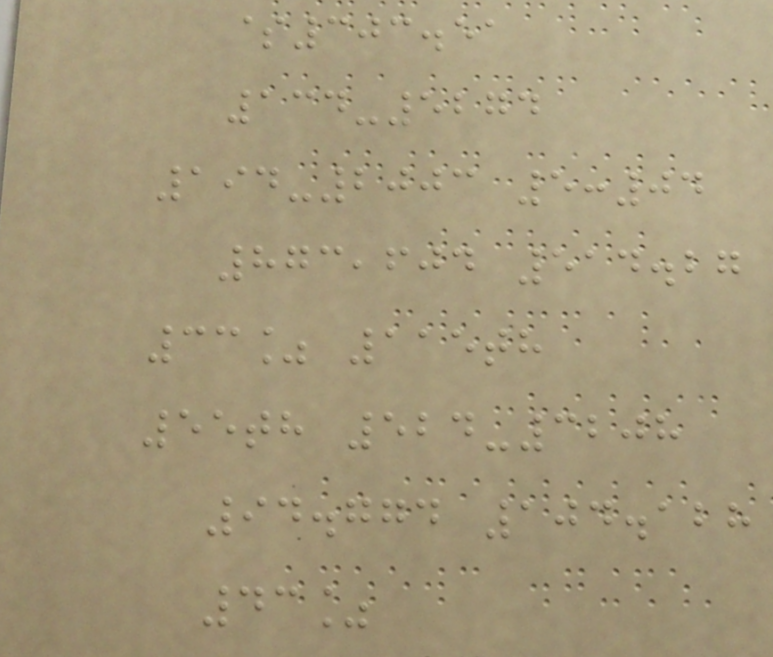$303.51
134-5274
194-2003 5:04
873,604 514.27
33% 115th
55th 524-3208
94.774 104.128
43%
